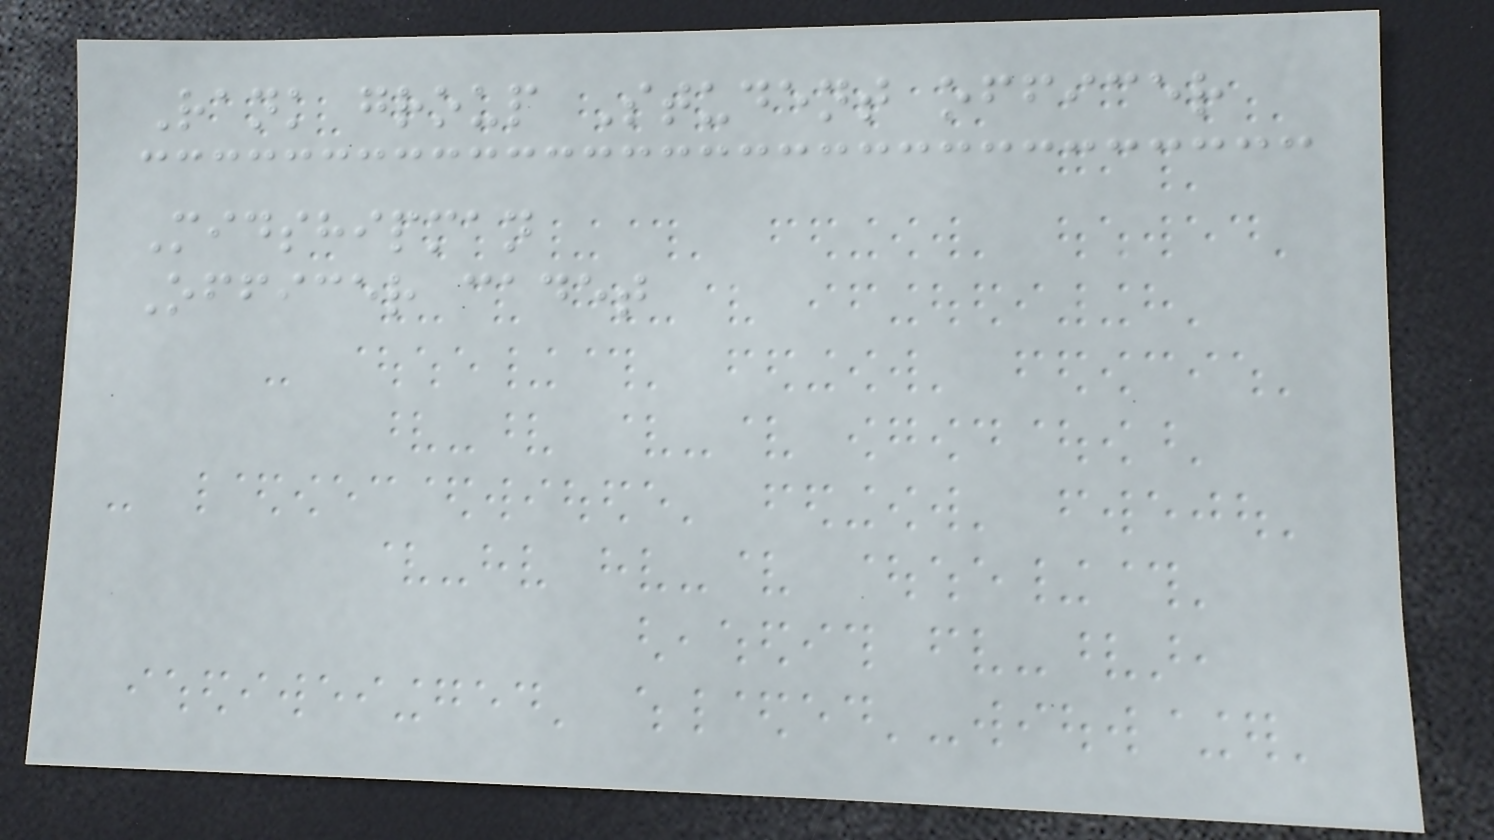Rank group Student officer
Midshipman
Officer cadet
